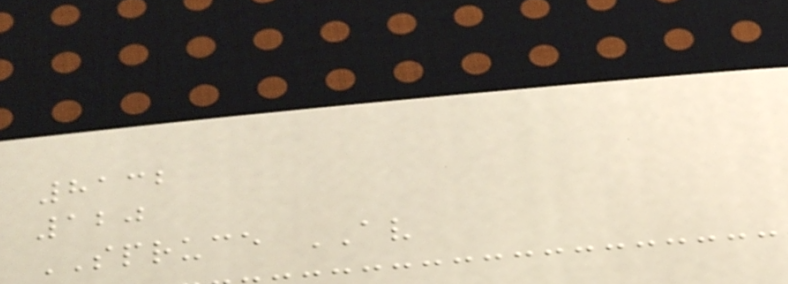8132
120
SPRUCE AV
